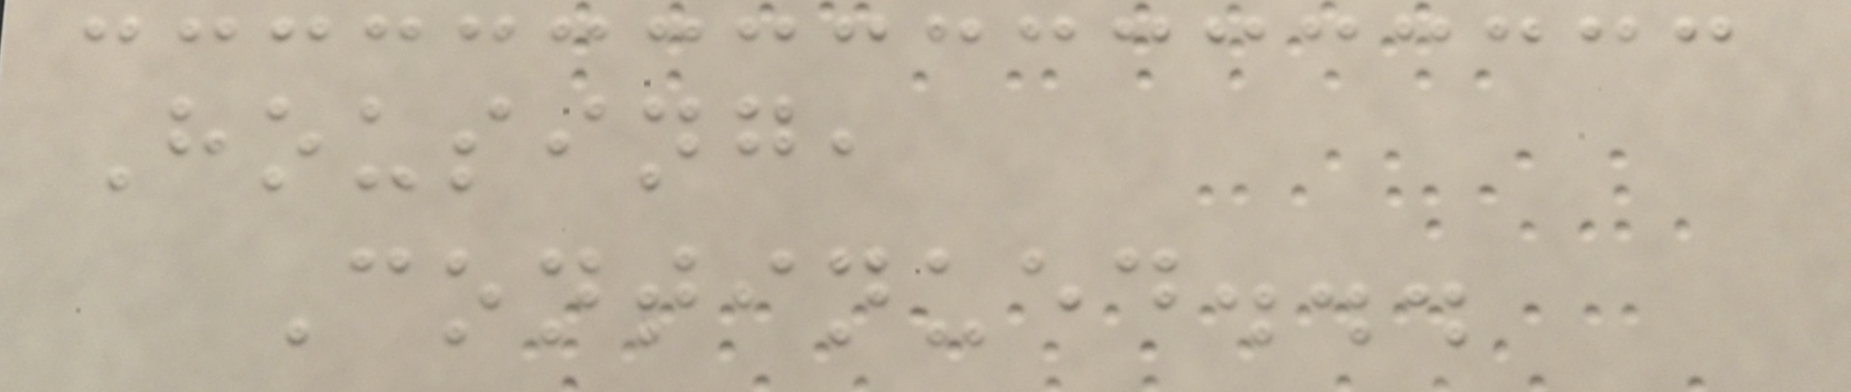Housing,
Continued...
